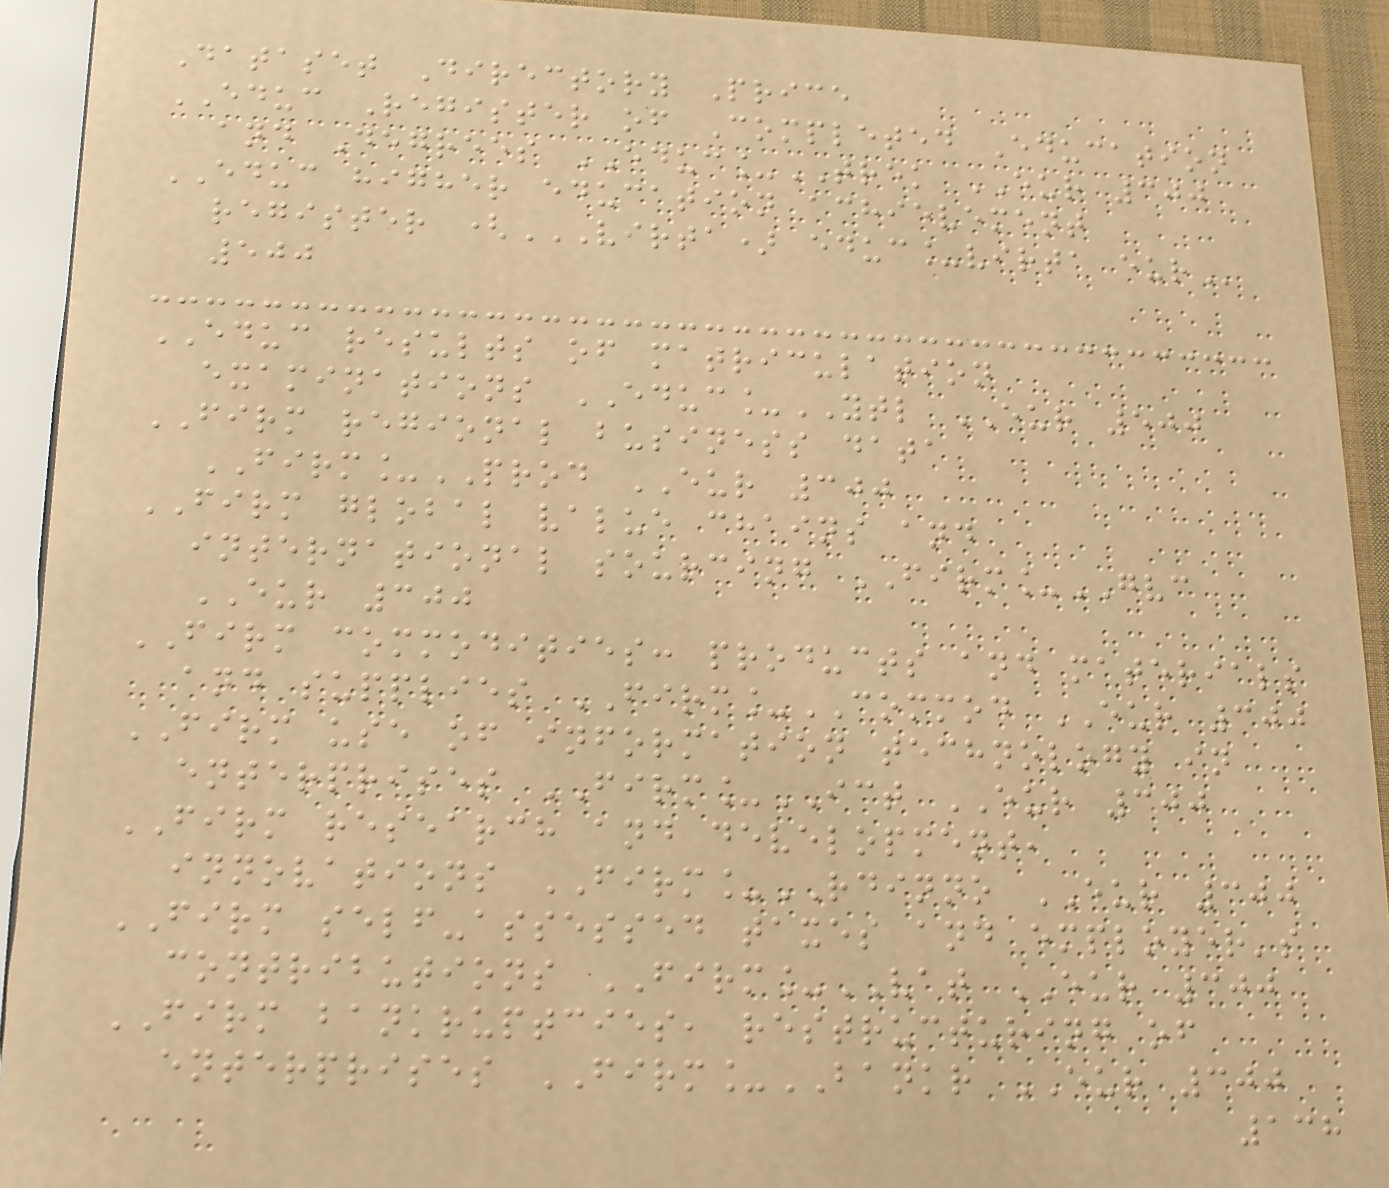Dataset Directory Price
EDUC Register of Completed Education
and Degrees EDUC_TREK EUR 300
EDUC higher education achievement
register (VIRTA) EDUC_VIRTA EUR
500
EDUC results of matriculation
examinations EDUC_YTL EUR 500
FIRM regional business data
FIRM_PROD EUR 300
FIRM global value chains and
international sourcing FIRM_GVC
EUR 300
FIRM commodities: products and materials
and supplies FIRM_COMMOD EUR 300
FIRM use of information technology in
enterprises FIRM_ICT EUR 300
FIRM research and development,
innovations FIRM_RDINNO EUR 300
FIRM self-assessed taxes and employer's
contributions FIRM_VAT EUR 300
FIRM bankruptcies, restructuring of
enterprises FIRM_BANKR EUR 300
138
